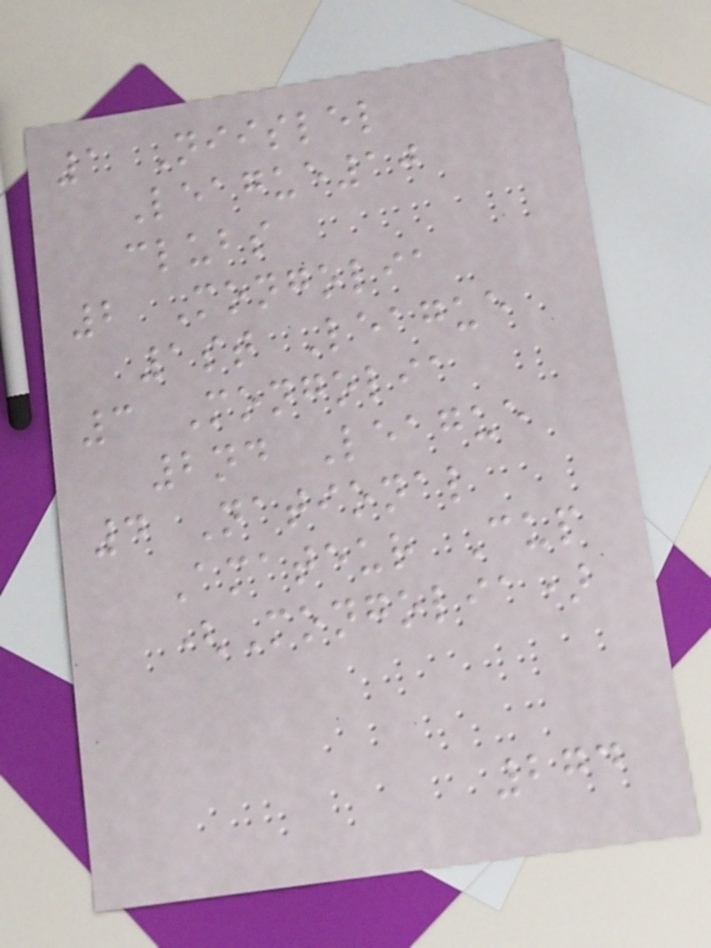1 Niislel
League10
clubs
2 Mongolia
1st League
3 Mongolia
2nd League
4 National
Amateur Cup
(Mongolia)
274
